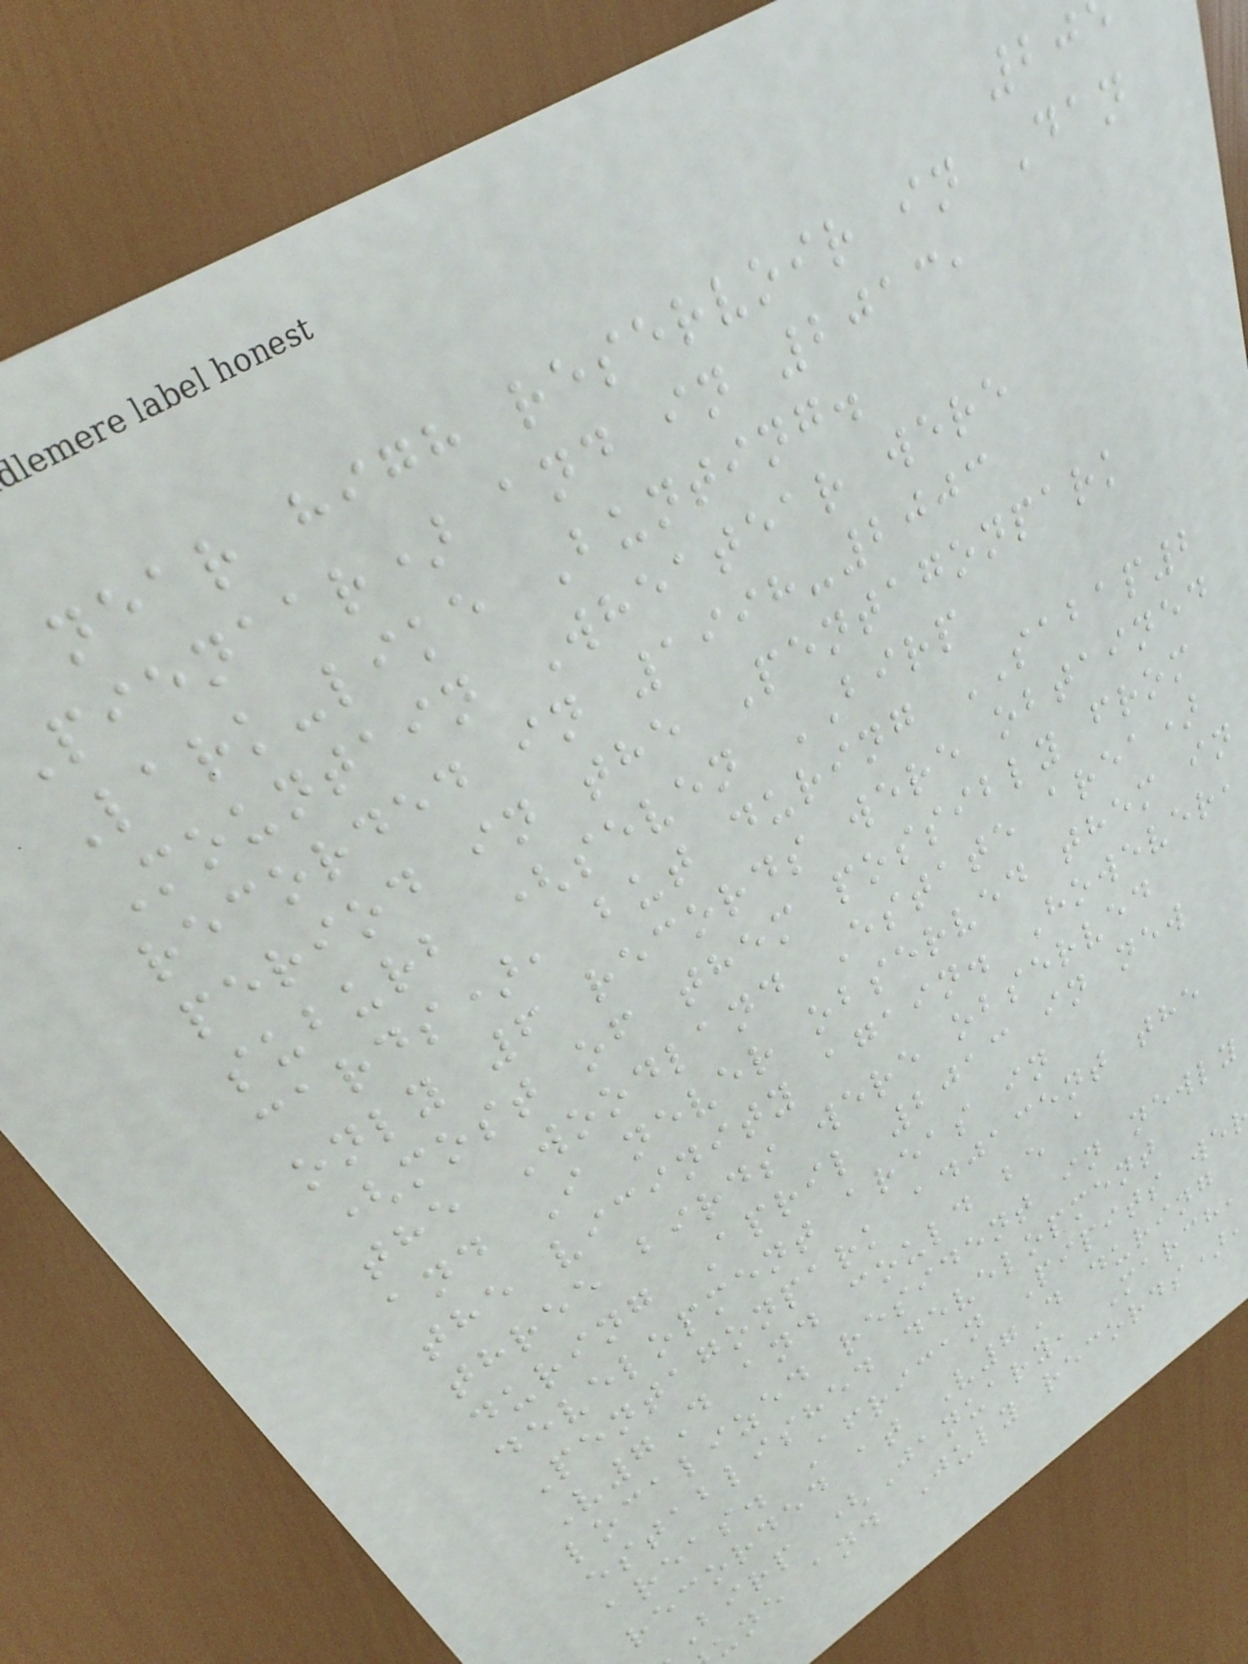near high reservoir in Dan
pienaar) and in 2013,
Lark-like Bunting.
Mountain Wheatear were
recorded in 1998-2003
period in the Pentagonpark
suburb (seven BIRP
cards), but during SABAP2
only 6 records were obtained
(most of them possibly from
the Woodland Estate area)
and I never observed them in
the vicinity again. However,
three birds were observed
during April 2013 in new
development areas in
Pentagonpark adjacent the
V7D and could be a
localized resident in newly
established development
areas. African Pipits we
recorded at V7D during
birp (January, March,
une and July records)
